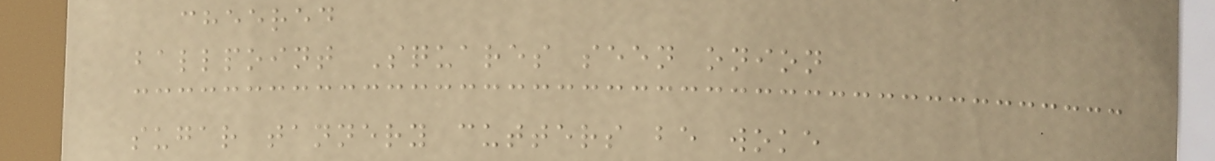cheered
ballpoint Squares seen onion
sugar tannery cutters be woke
